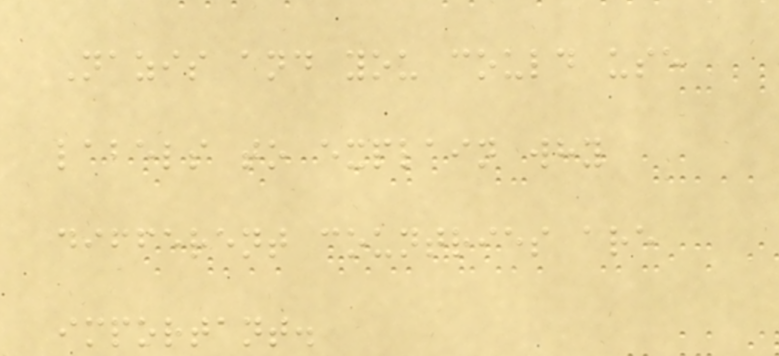Nazis and you could use
labels to explain why
different countries are
important.
